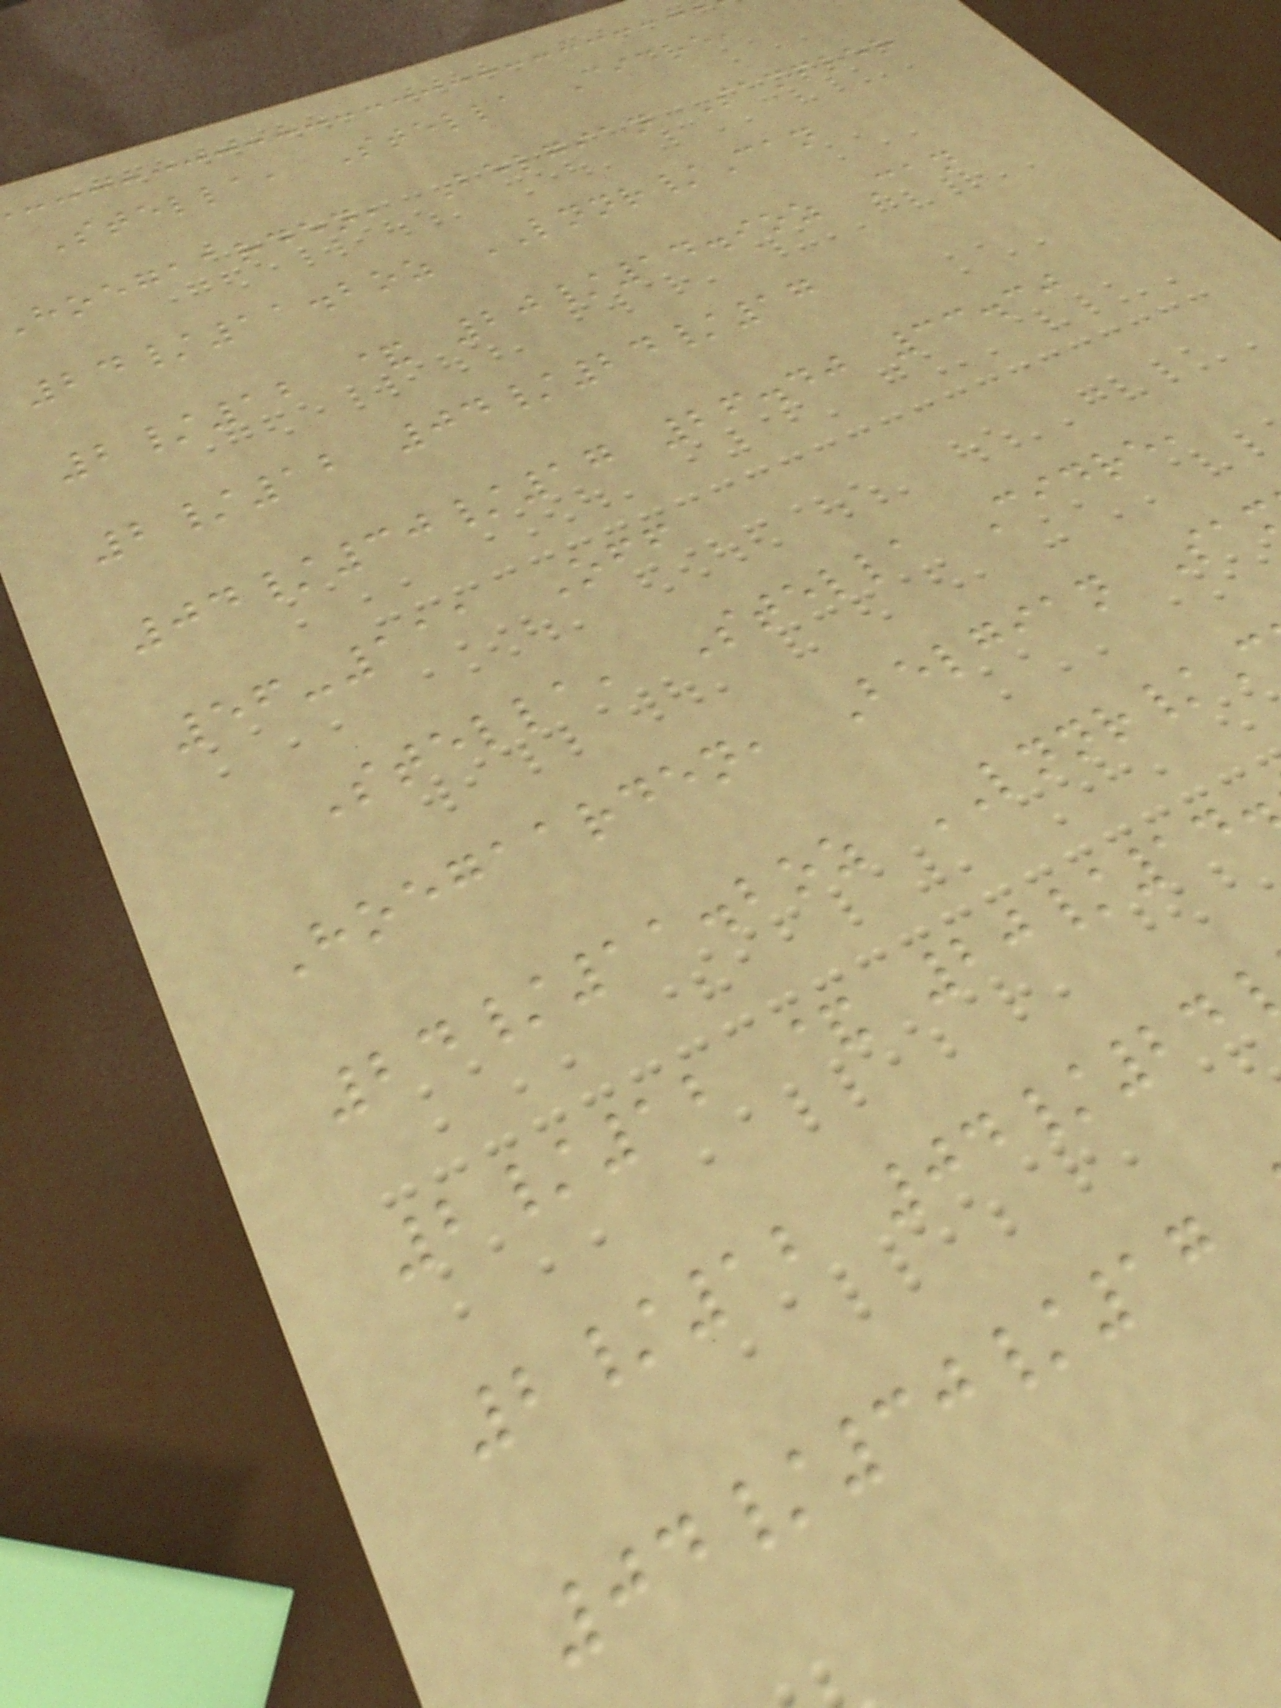Stella, Stella Cidre,
hoegaarden, Belgian Sampler
24/11.2oz LNNR/Can
2/12 & 20/14.9oz Can
2/12 04/24/17
04/30/17 26.40 33.30
56-111 Off
Stella, Stella Cidre,
Hoegaarden, Belgian Sa
24/11.2oz LNNR/
2/12 & 20/14
2/12 04/24
04/30/17
